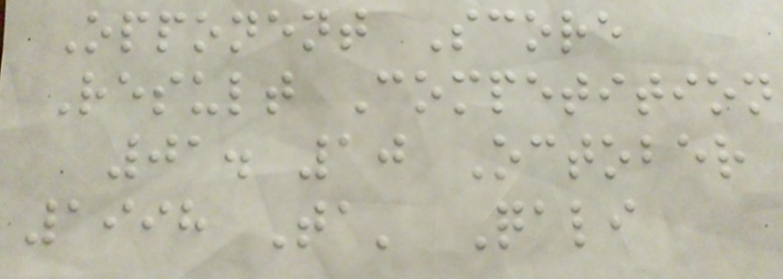Opponent Score
Result Competition
01. 10 October
1998 Ta' Qali
